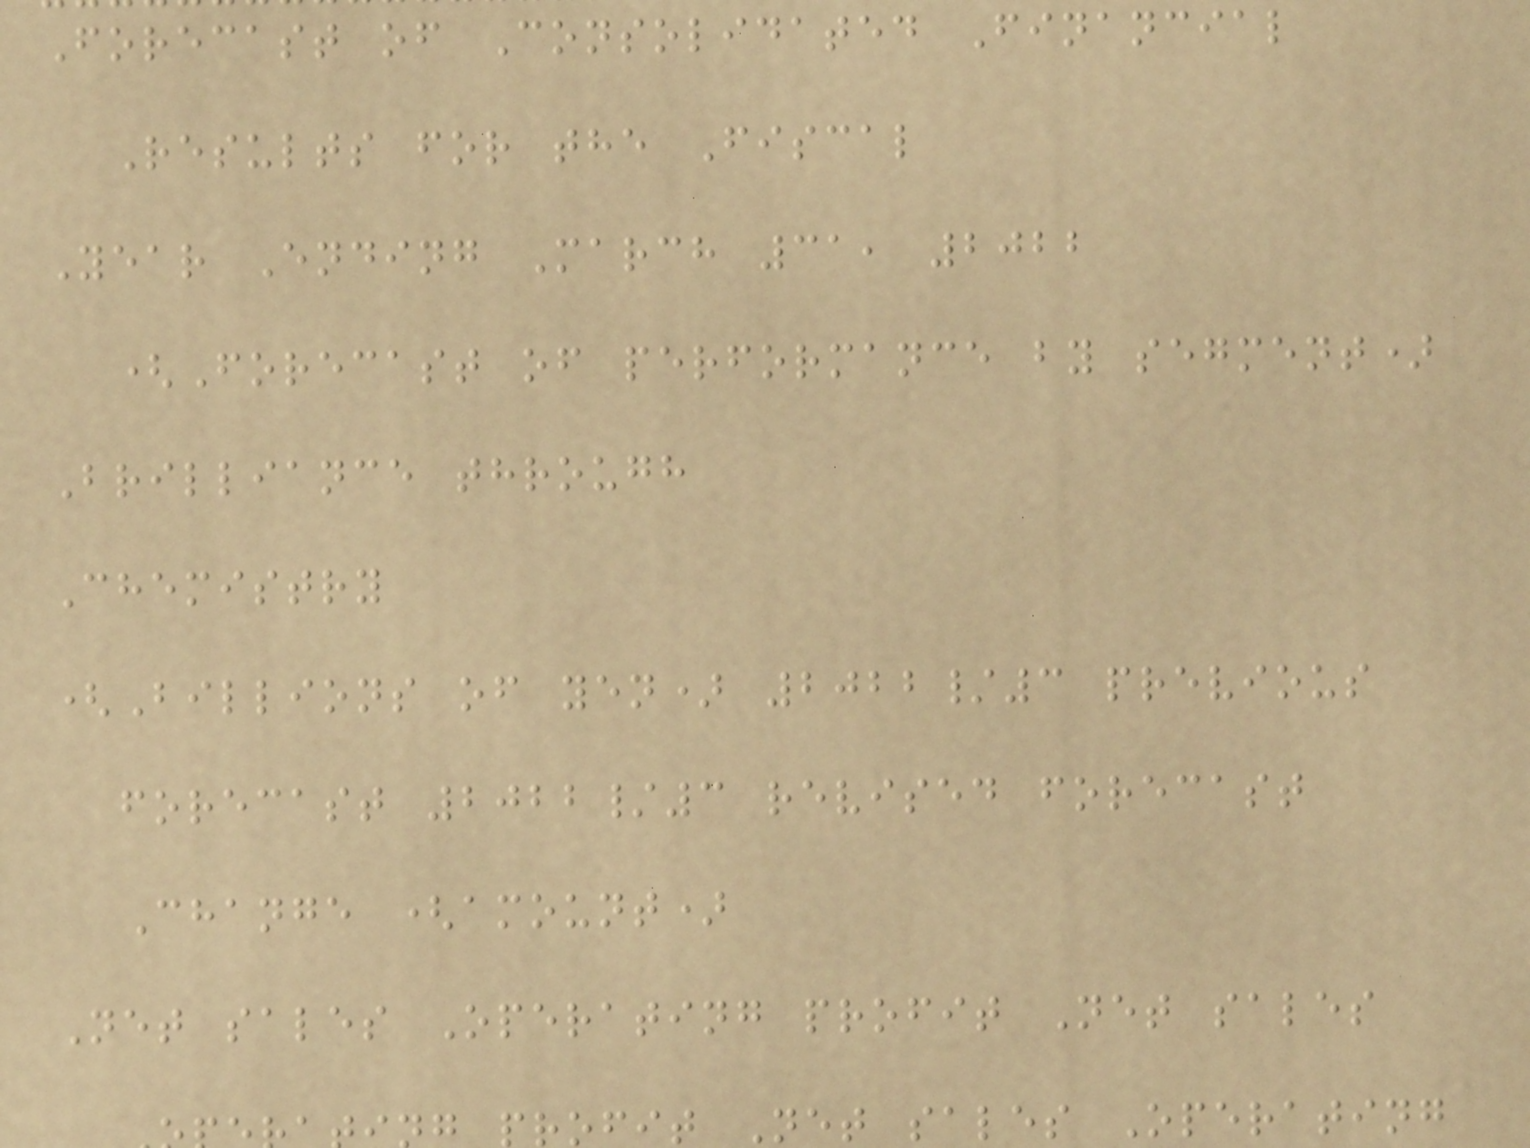Forecast of Consolidated Financial
Results for the Fiscal
Year Ending March 31, 2022
(Forecast of performance by segment)
Brilliance through
Chemistry
(Billions of yen) 2022/3 previous
forecast 2022/3 revised forecast
Change (amount)
Net sales Operating profit Net sales
rofit Net sales Operating
